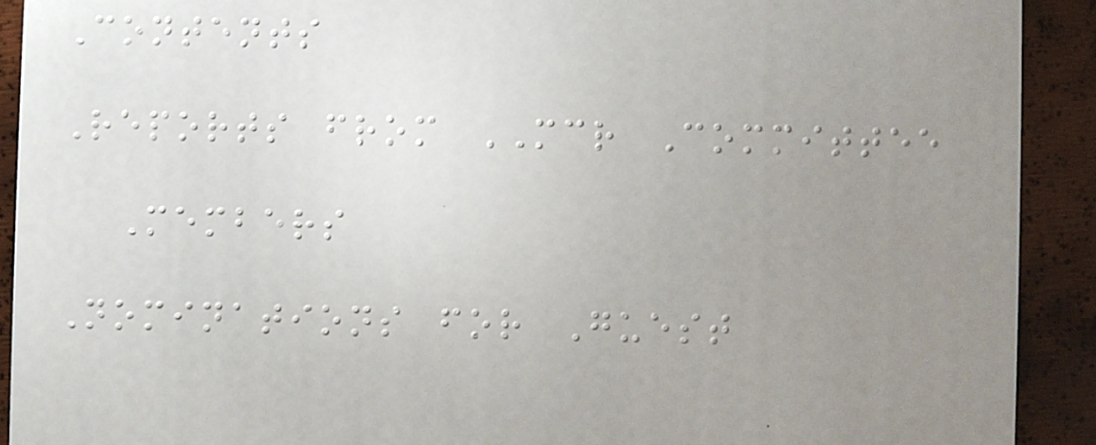Contents
Reports from MCR Committee
Members
Nominations for Guest
